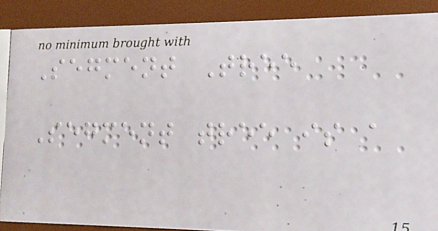Segment Tree
Segment tree is a
